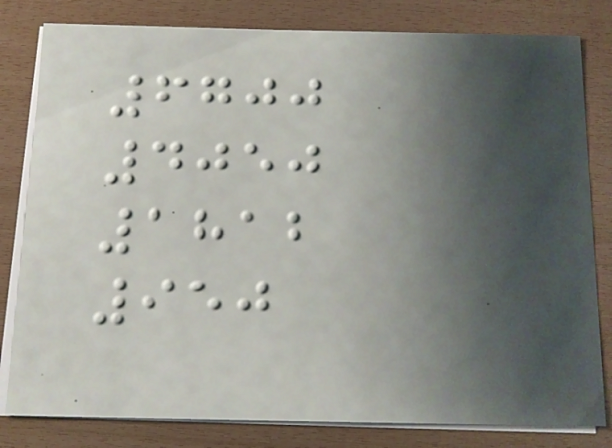6700
4050
1812
950
